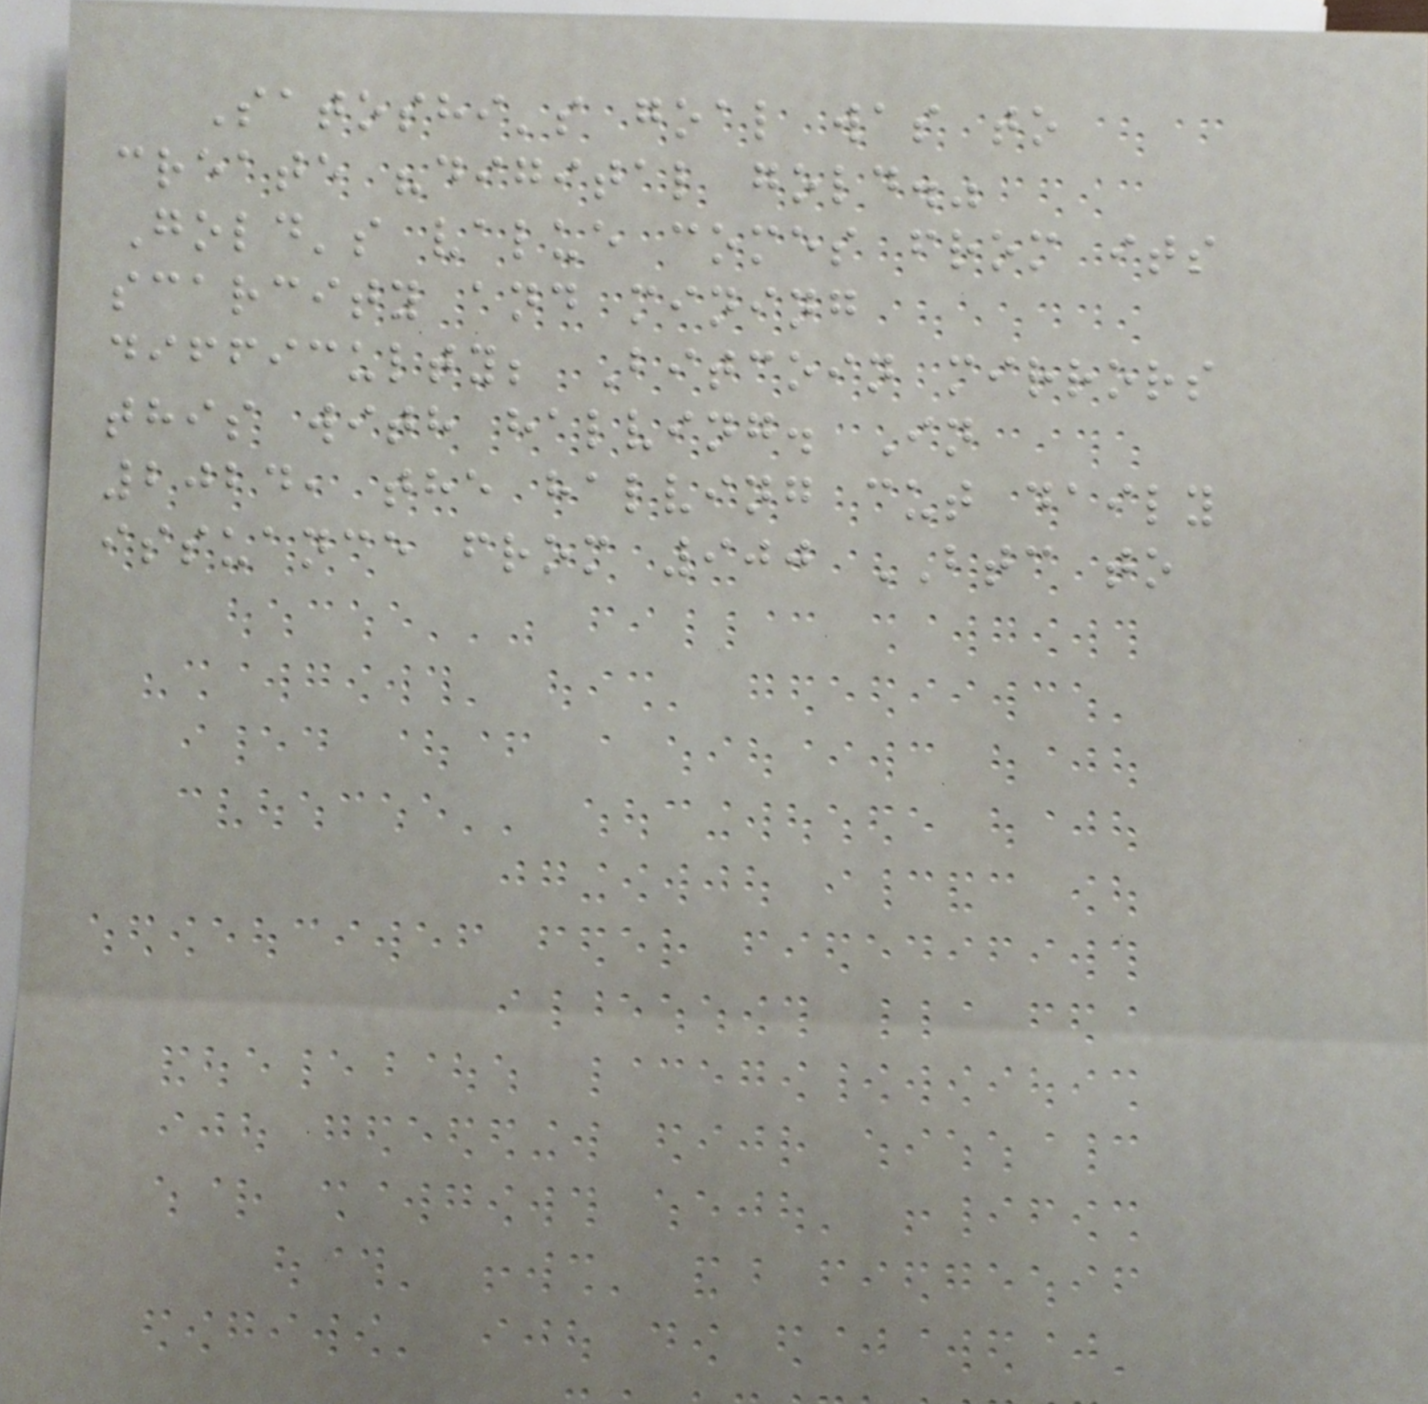Satoshi's goal was to
create "digital gold."
Gold's value comes from its
scarcity and mining
difficulty; Bitcoin mirrors
this with halving. In
2024, the halving cut daily
issuance from 900 BTC to
